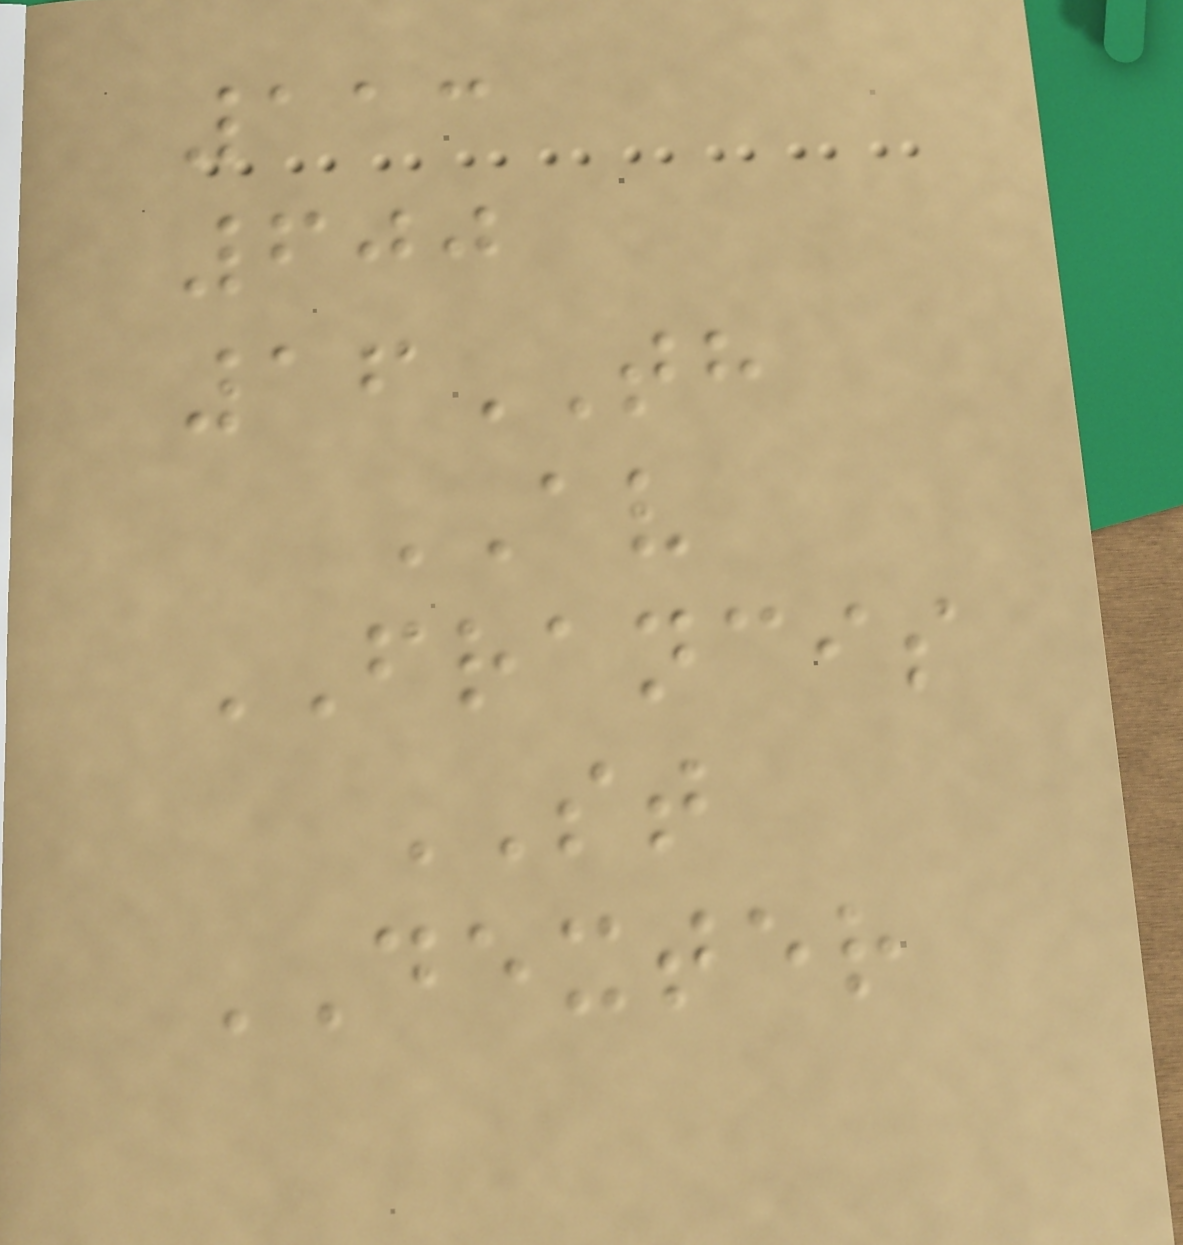113
600
16TH
AV
FRANCIS
ST
DEXTER
